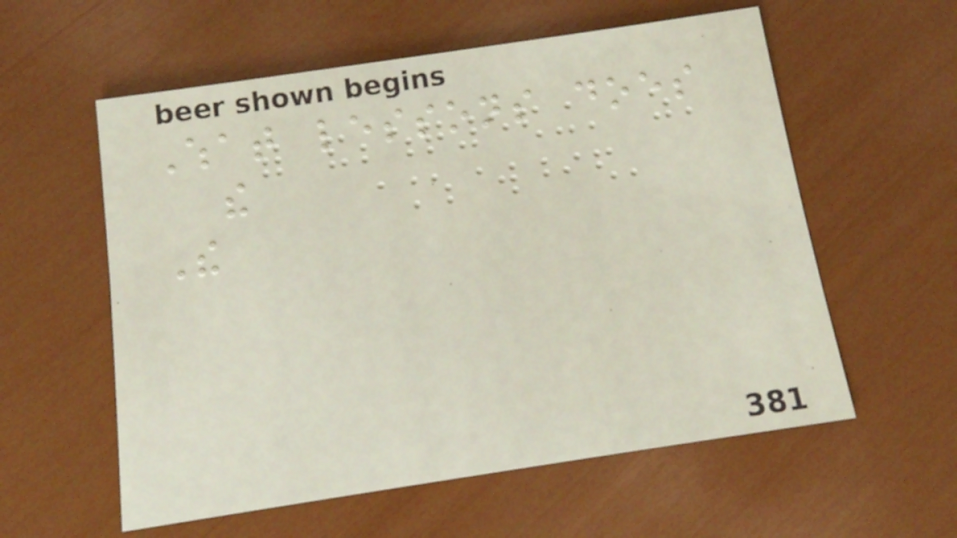What lessons does
the
The
